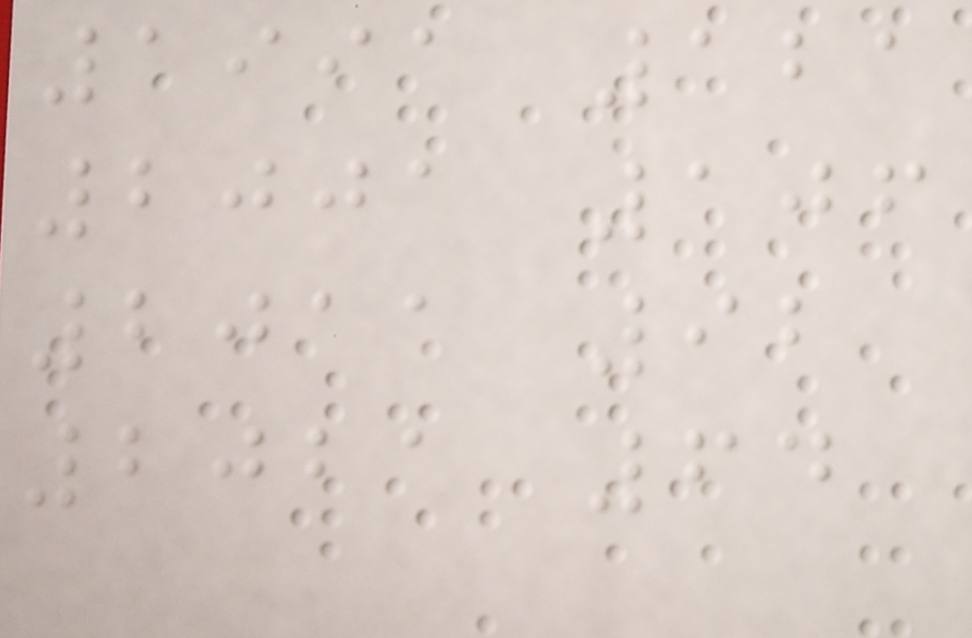1991 121
2001 106
2011 92
2021 64
